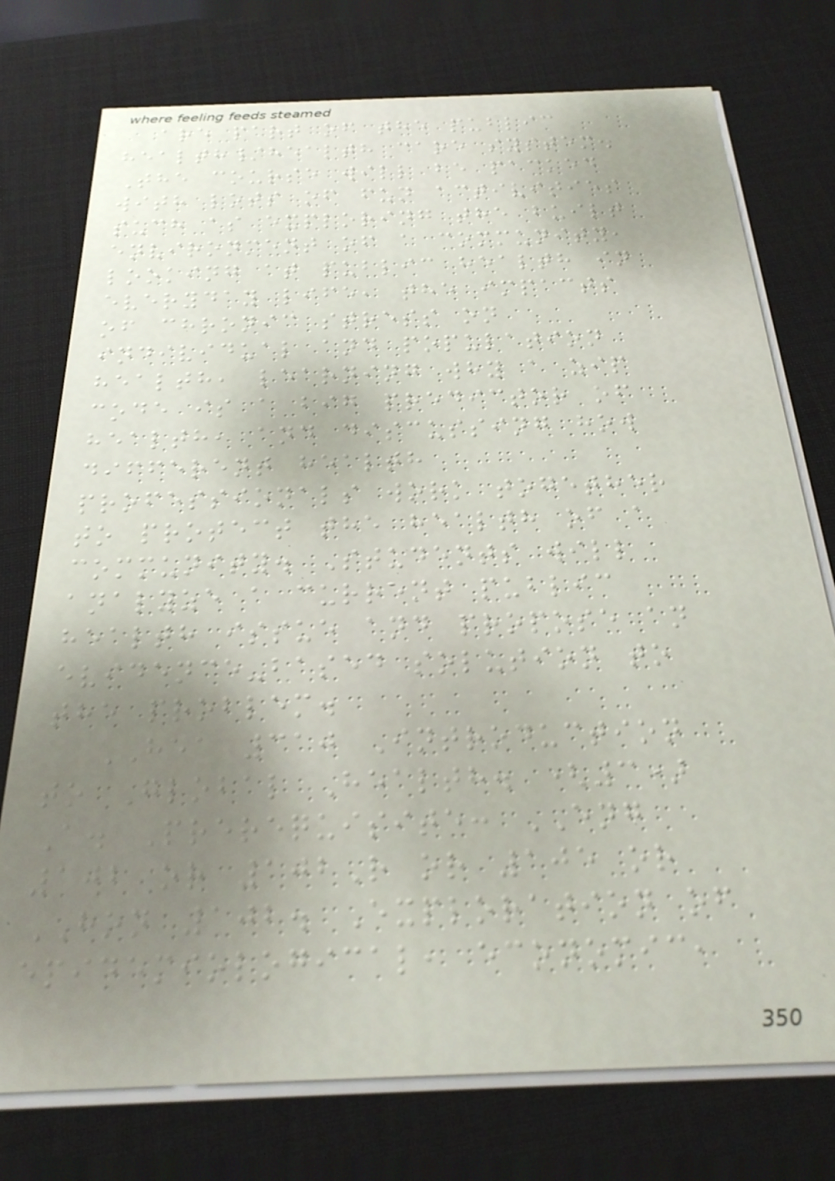are part of the public
health/health care system.
The course will be packed
with lots of fun activities
such as exploring the built
environment of a community,
looking at public health in
everyday life, the impacts
of chronic stress on
individual and population
health, learning why a zip
code is a big predictor of
health, and discussing how
different health
professionals work together
to protect the health of a
community. Students will
analyze a current public
health issue and propose an
evidence-based solution to
the problem.
HEA 310 Introduction
to Global Health. (3)
A. Prerequisite: ENG
102 or 102R or 105 or
HON 102. Exploration of
epidemiological, economic,
